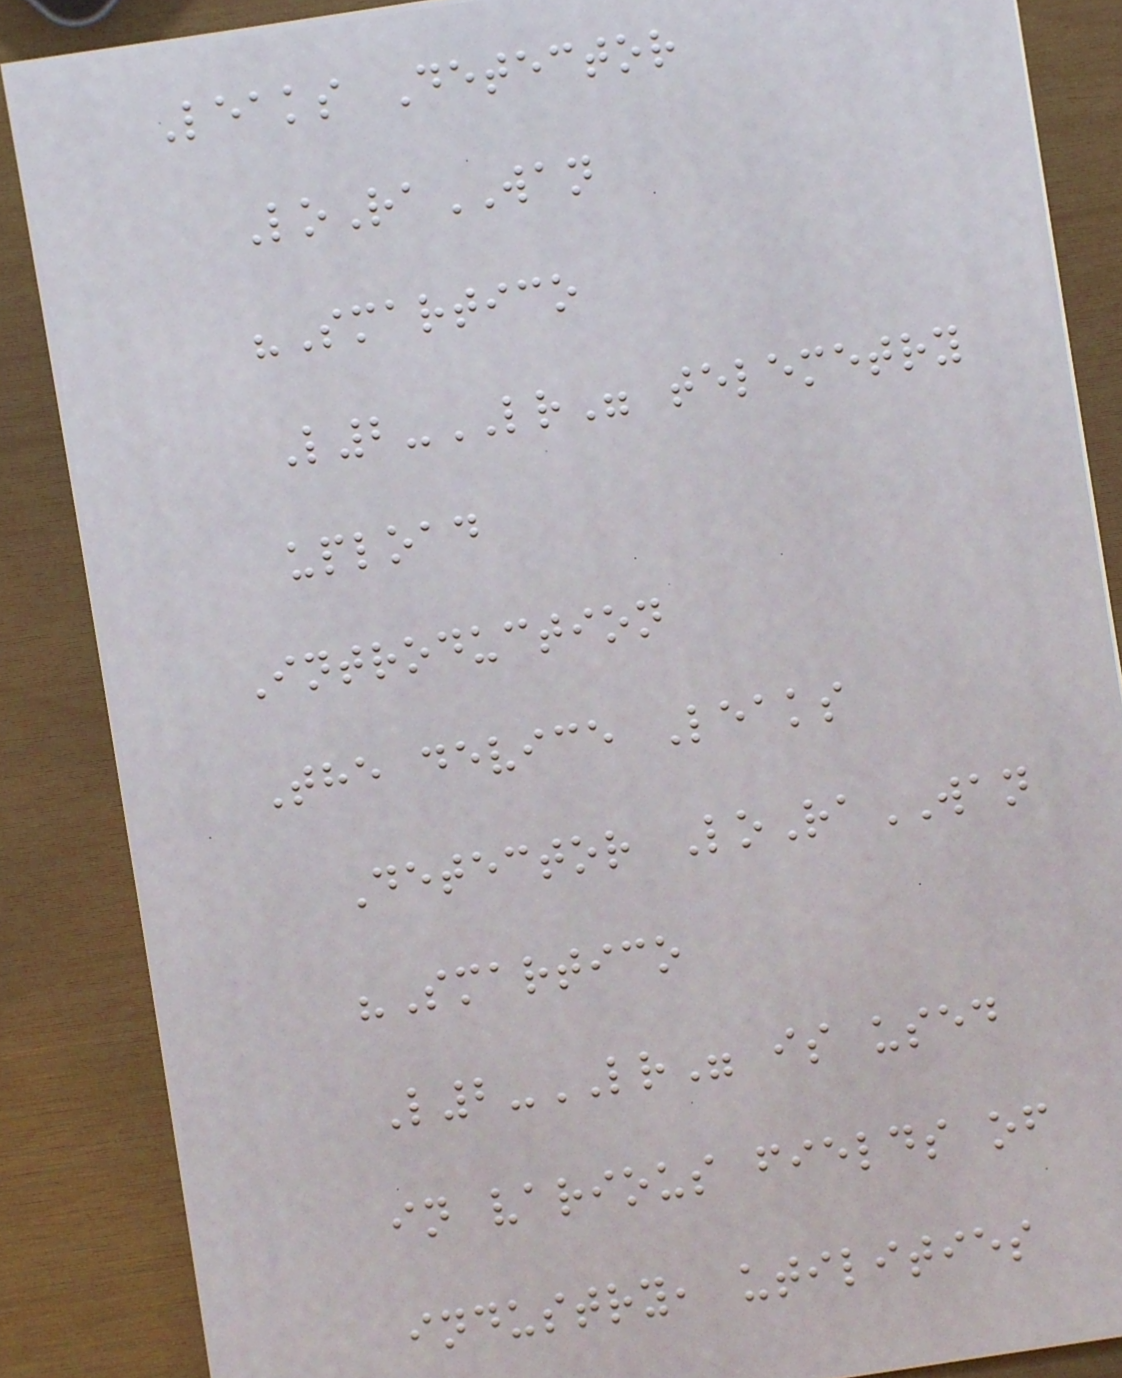Leaks Detector
LoRaWAN
"Smartico
L2-LR" telemetry
upload
Introduction
The device Leaks
Detector LoRaWAN
"Smartico
L2-LR" is used
in various fields of
industry, utilities
